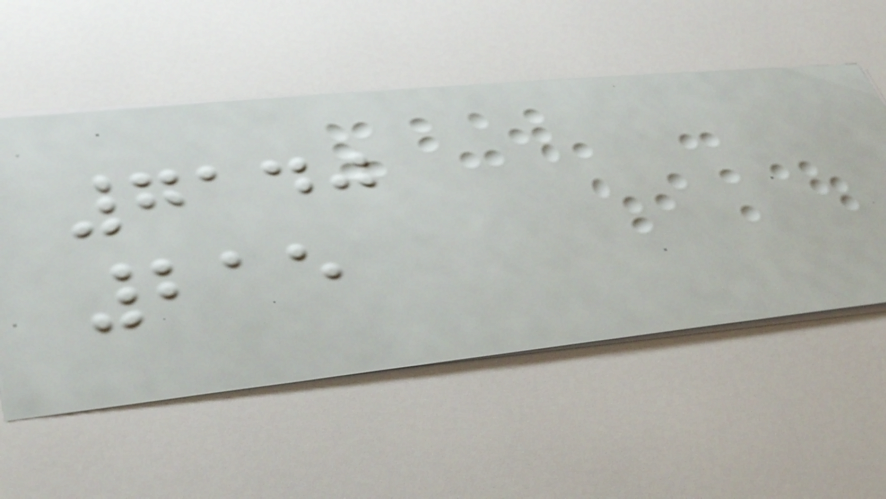7140
215
